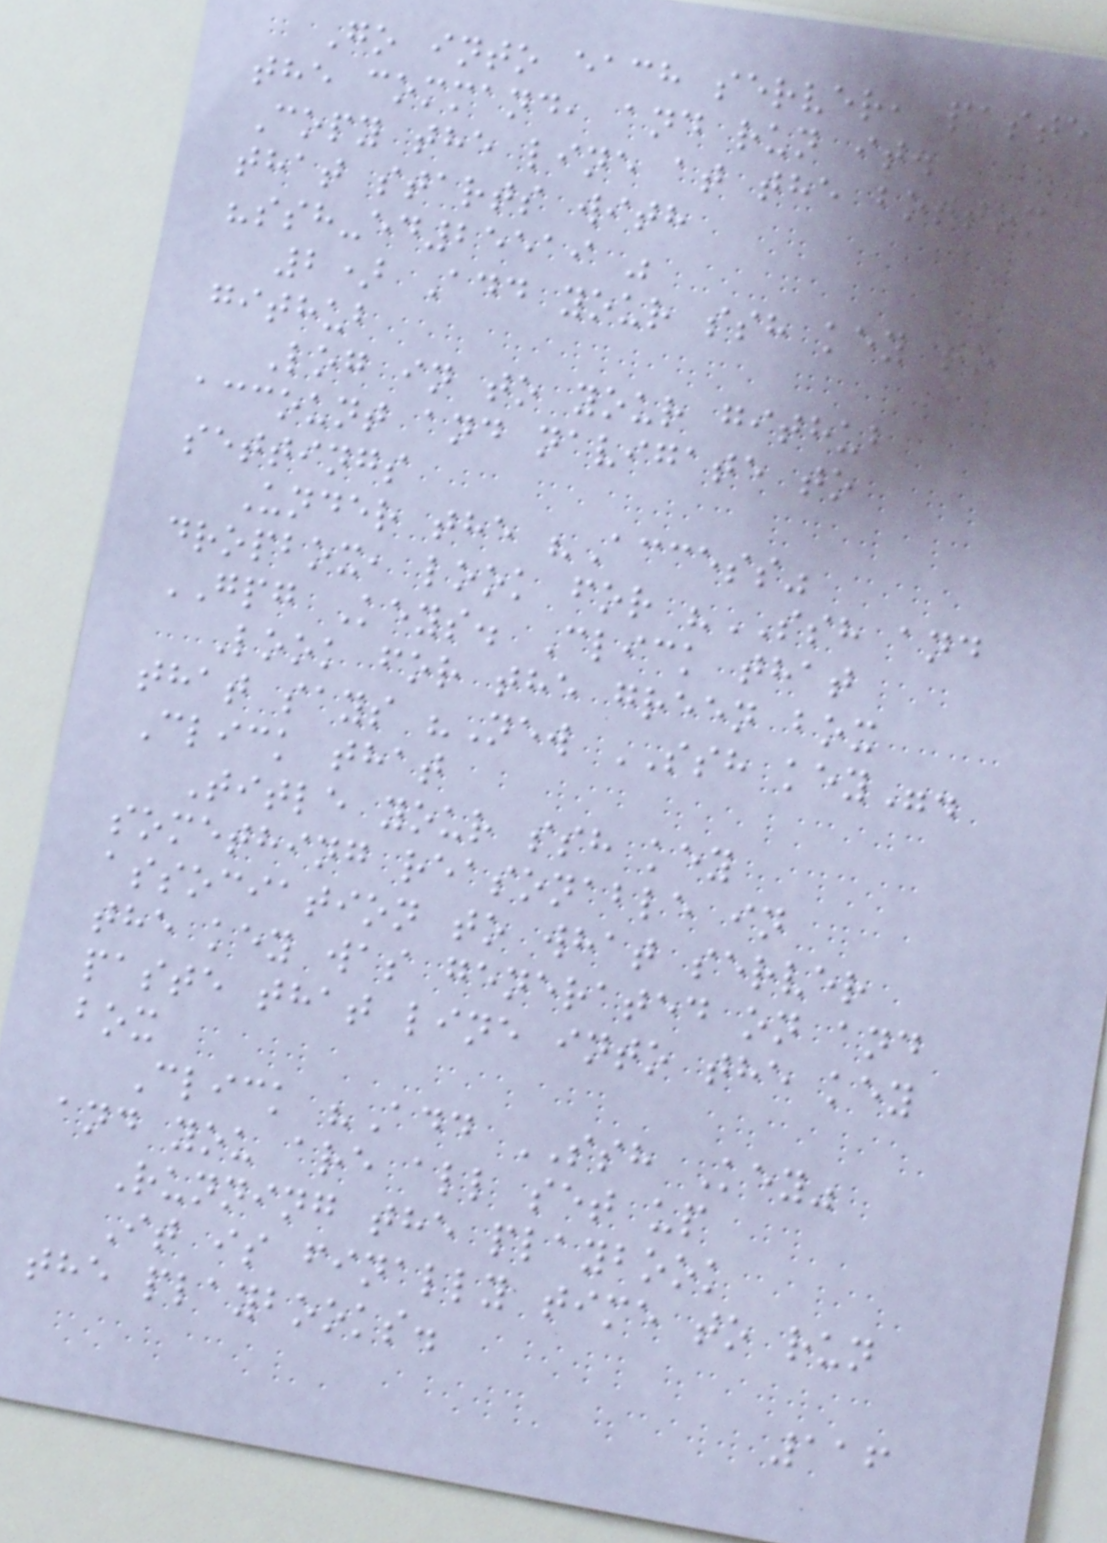Go into each server, paste
the command, and run it.
Copy the line at the bottom
that starts with
"ssh-ed25519 "
2) Add your ssh key to
github
Log in to your github
account and navigate to
settings
Under the "Access"
dropbox, look for "SSH and
GPG Keys. Click that
Look for the green box
that says "New SSH key".
Click that
Title your ssh key
something reasonable in
association to what server
the key was generated on and
paste that line into the key
box
Click "Add SSH Key"
and you are all set up
Running the playbook
It is finally time to run
the playbooks.
116
